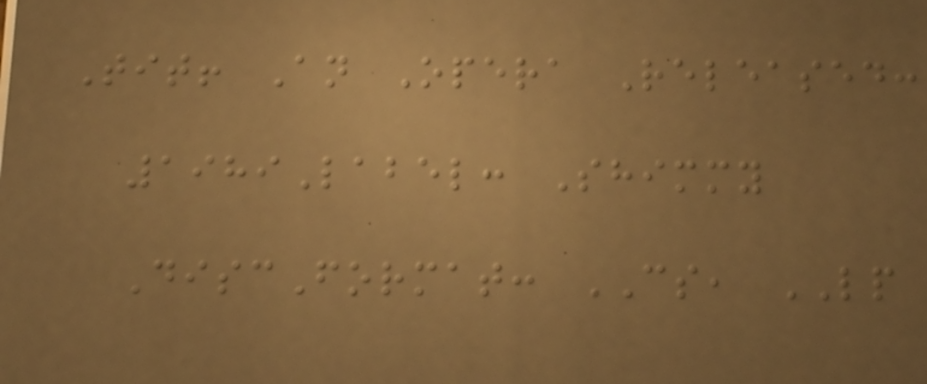Tit! An Opera Released:
1989Label: Shimmy
DiscFormat: CS, LP
